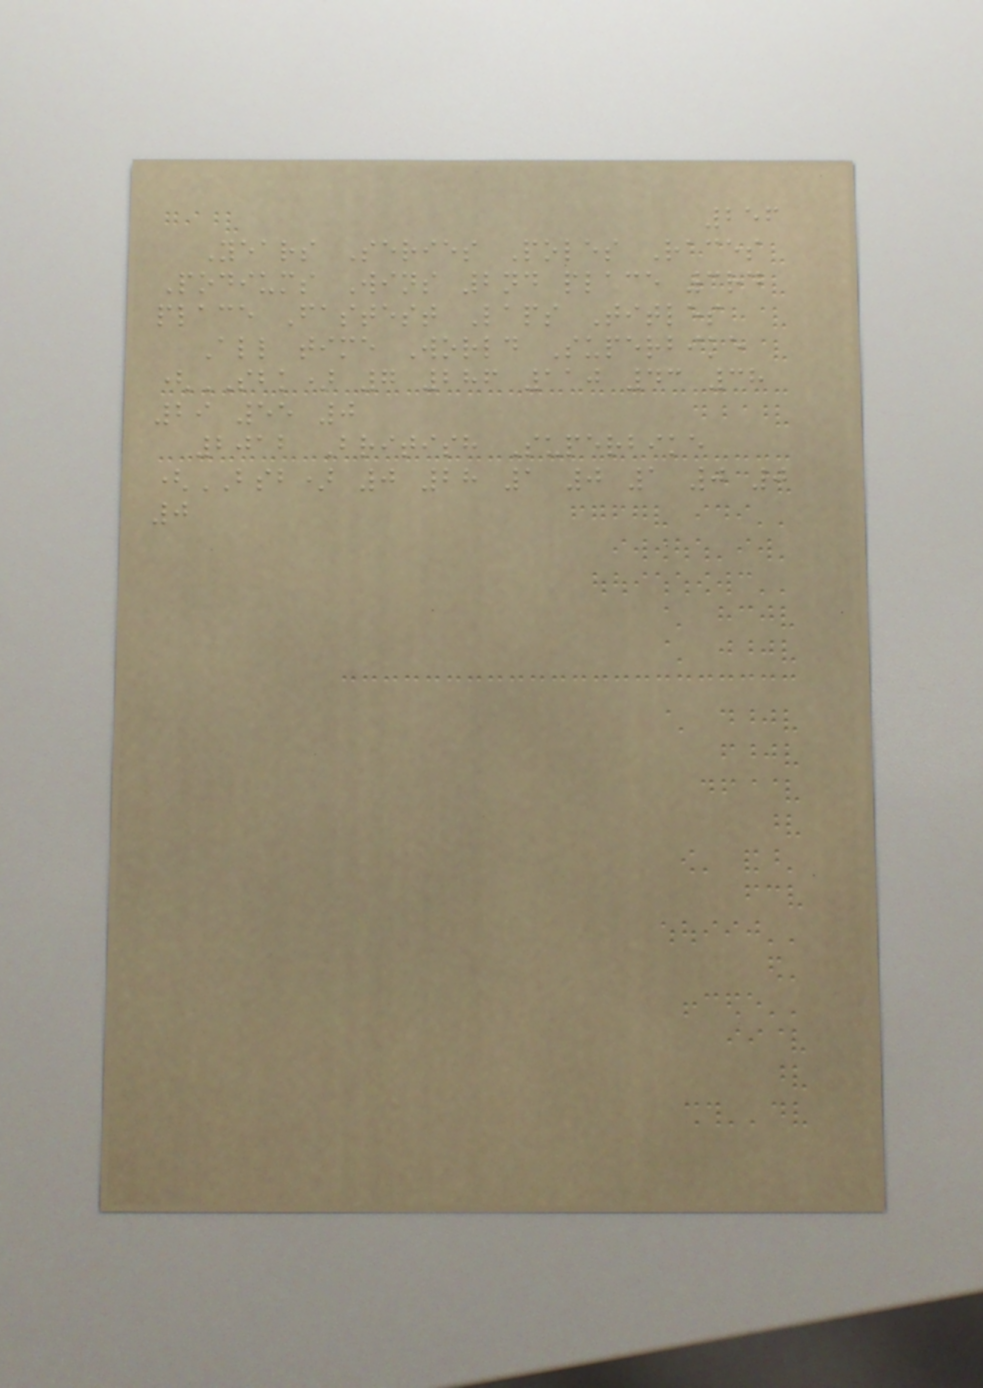256
Years Series Poles Races
Podiums Wins 2nd place 3rd
place Fastest Laps Titles
All time World Superbike
(SBK) 7 286 110 43 38
29 55 0
2012 British Superbike
(BSB) 0 28 1 0 1 0 0
0
